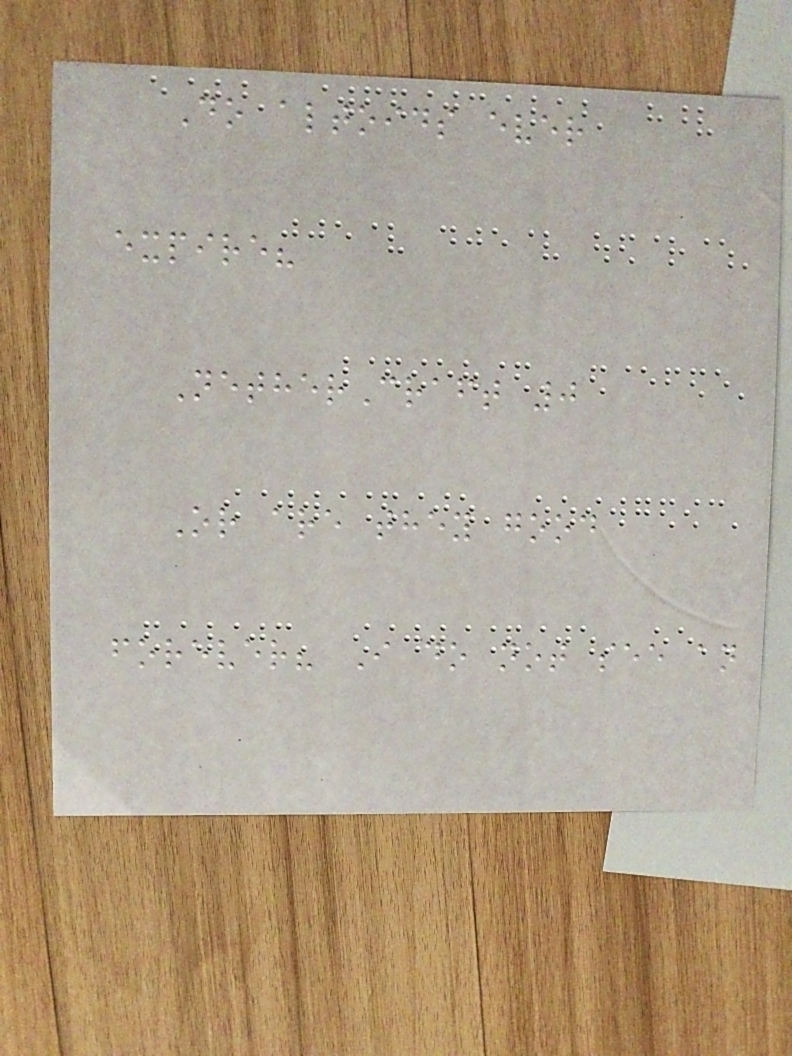Do altoids ever
expire?
NetherCraft 0
Or are they good
forever? I do not see an
